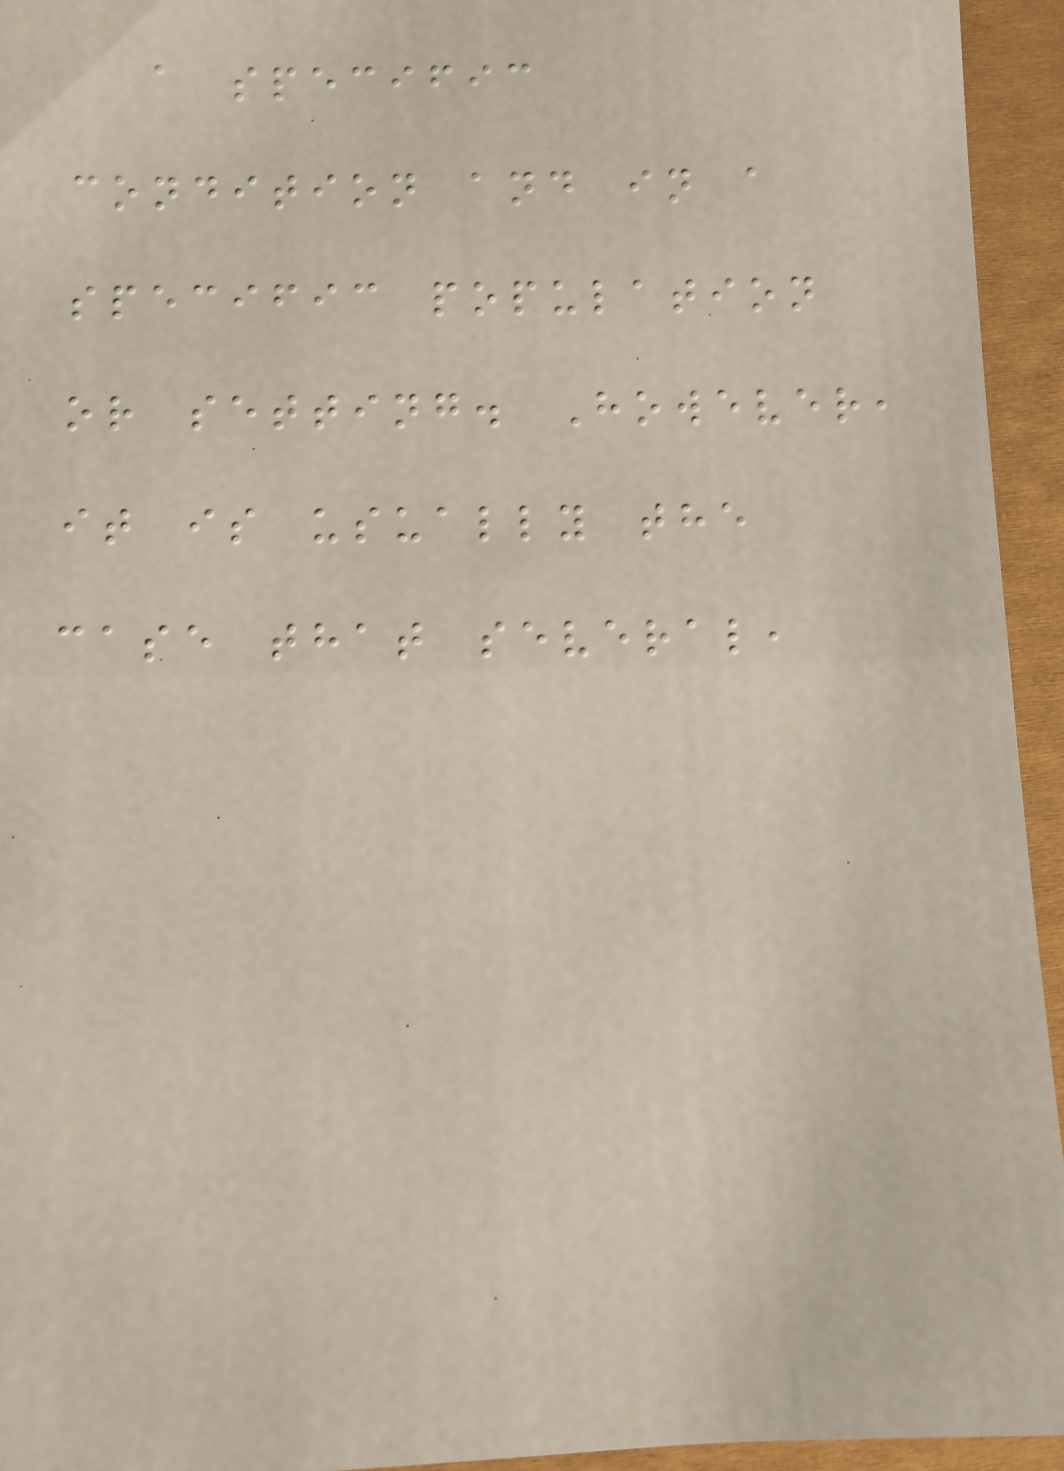a specific
condition and in a
specific population
or setting. However,
it is usually the
case that several,
